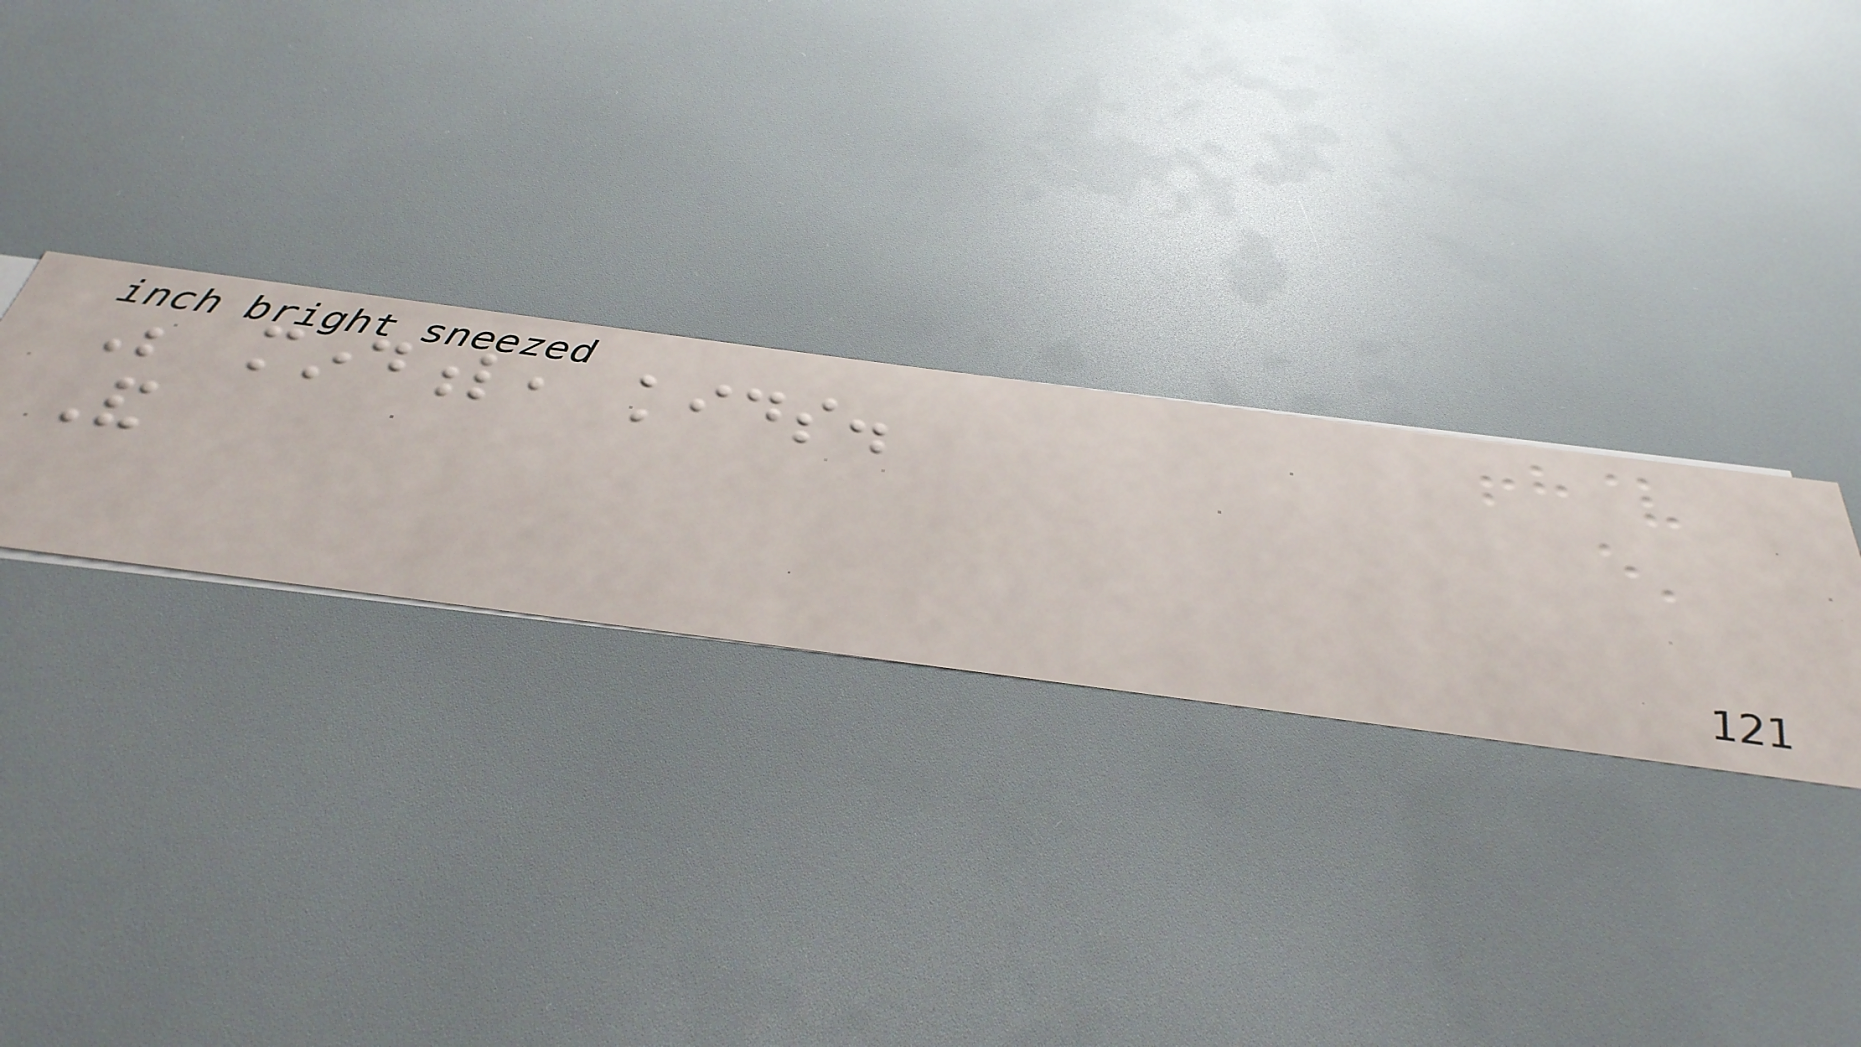Be mindful, kids.
And
